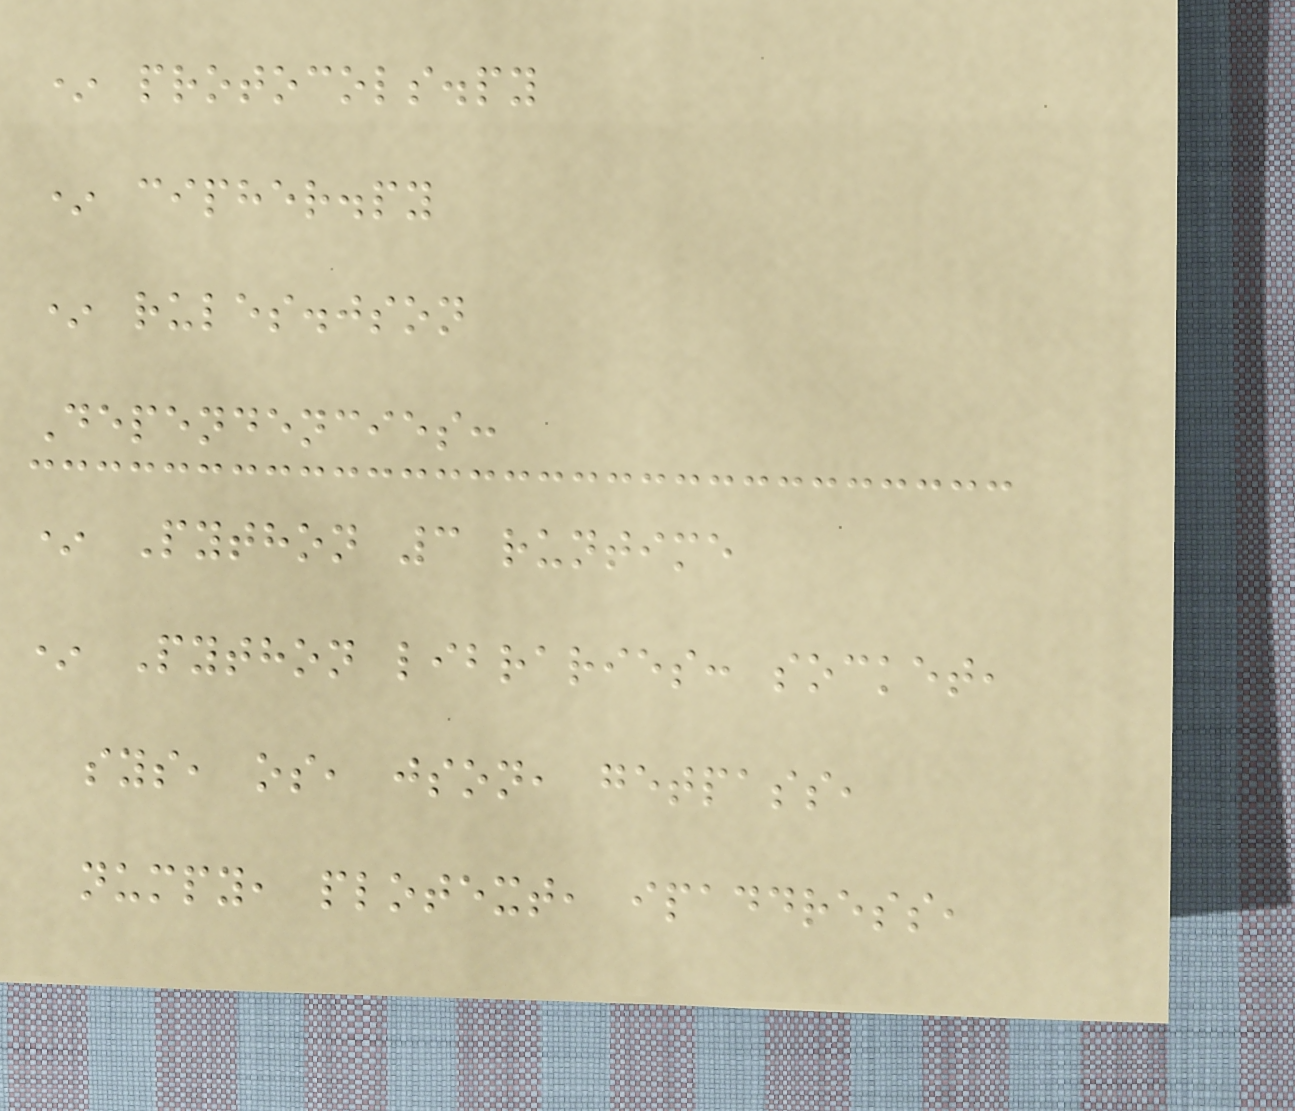* protocols.py
* cipher.py
* rules.json
Dependencies:
* Python 3 runtime
* Python libraries: socket,
sys, os, json, getpass,
numpy, plotext, ipaddress,
